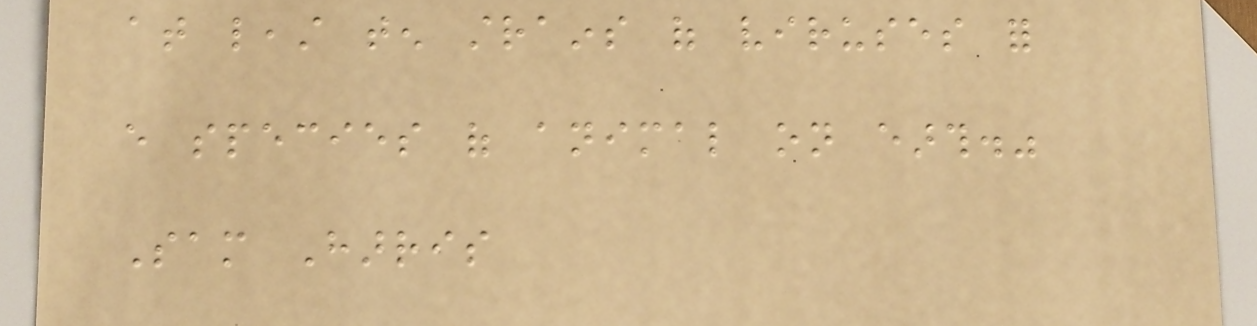at least ten strains of viruses for
every species of animal on earth."
Sam Harris
